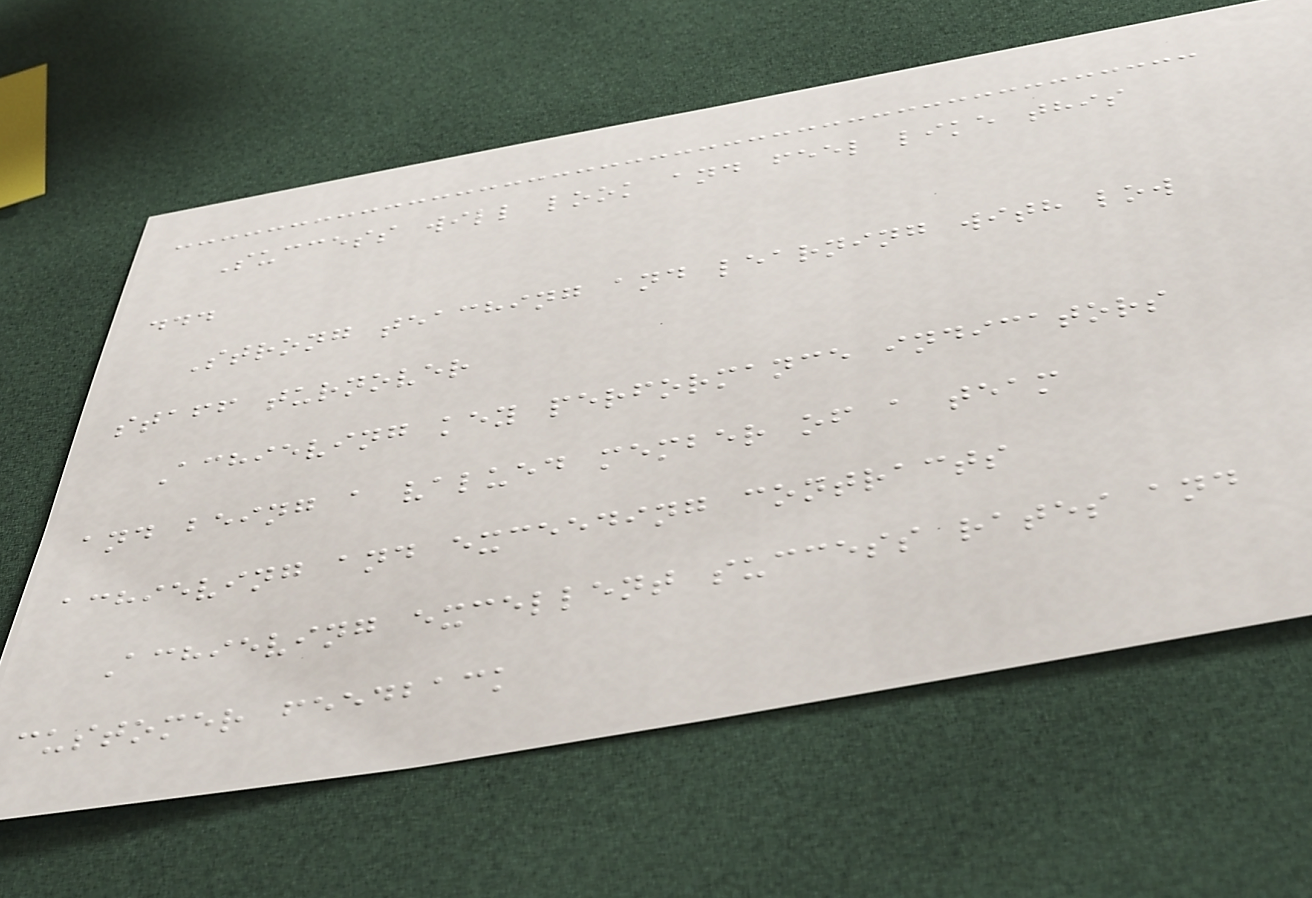Success will look and feel like this
...
Strong teaching and learning with low
staff turnover
Achieving key performance indicators
and being a valued member of a team
achieving and exceeding contracts
Achieving excellent success rates and
customer feedback
